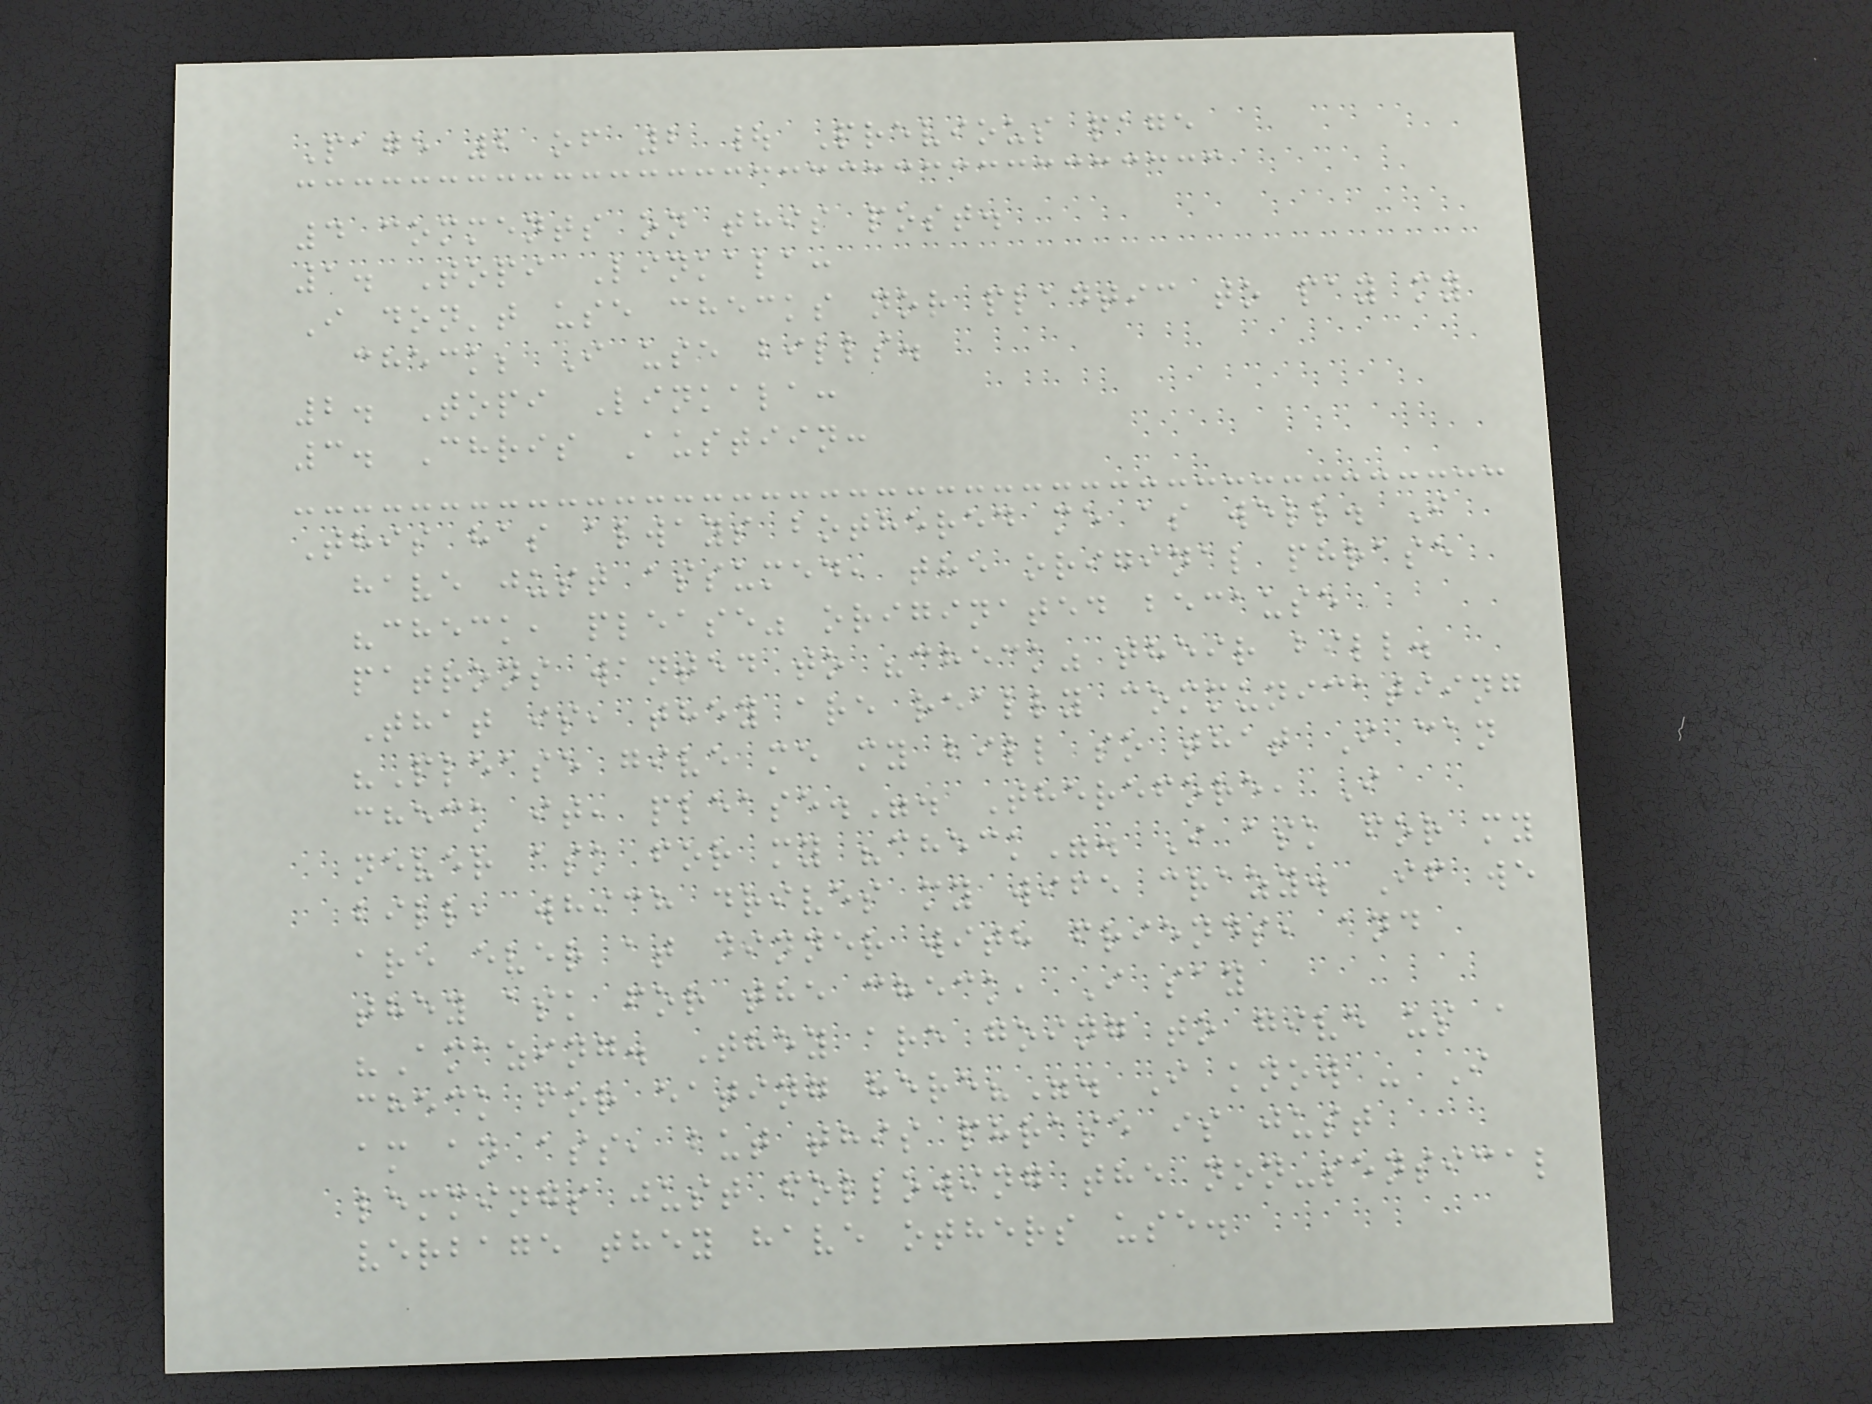Page 2 of 2 | Previous page
4 comments on this post.
1. Topi Linkala:
I don't use checks nor pladtic to pay my
check; I use bills.
2. Topi Linkala:
3. Chris Austiin:
This has always bothered me as well. I
have just assumed, the original phrase
"check, please" originated because
patrons wanted to "check" their bill.
That is, they are really communicatiing
"Please give me my bill so that I can
check it, please.". Therefore, I
never ask for my "check". I ask for my
bill, which drives my wife crazy. If we
are ever at dinner with friends, and
they ask for the check, I say
"Amazing. They are going to give us a
check for eating here?". I know - I
am an ass, but this phrase is just
lemmings just following the non-sensical
verbage they have others use.
